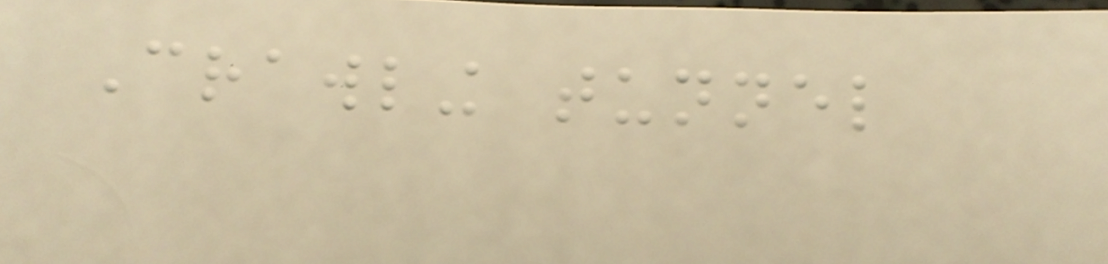Crawling tunnel
